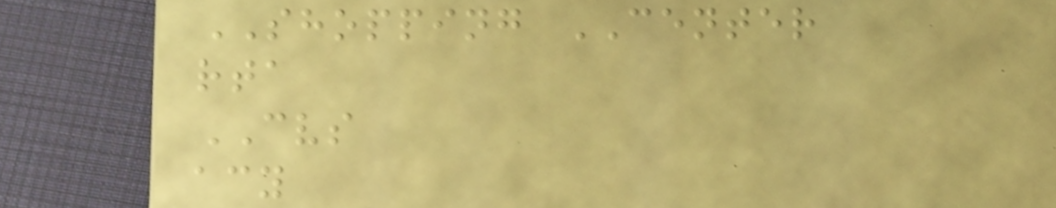SHOPPING CENTER
rta
CVS
acy
